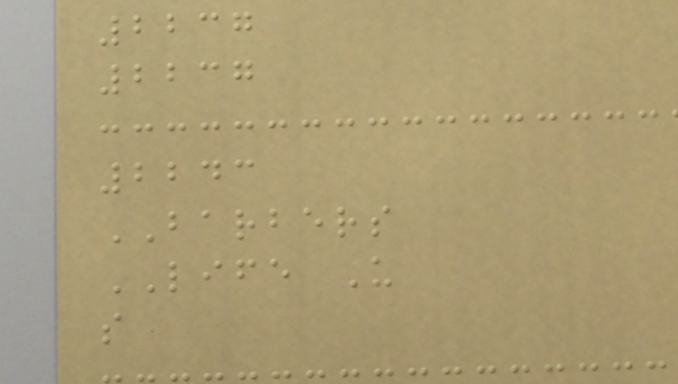2237
2237
2243
BARBERS
LIFE U
s
